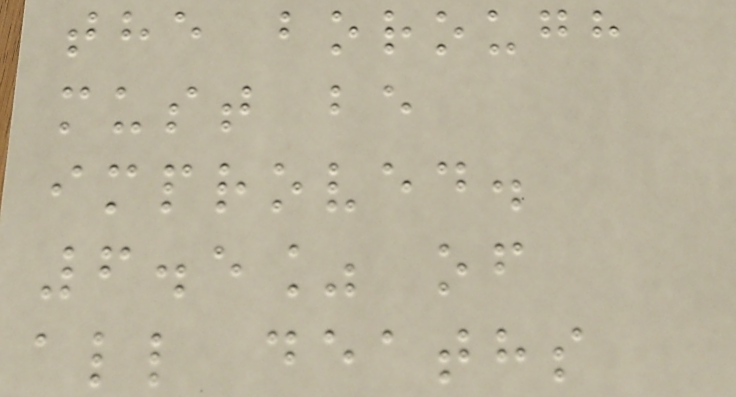the borough
must be
improved.
6.5% of
all deaths
